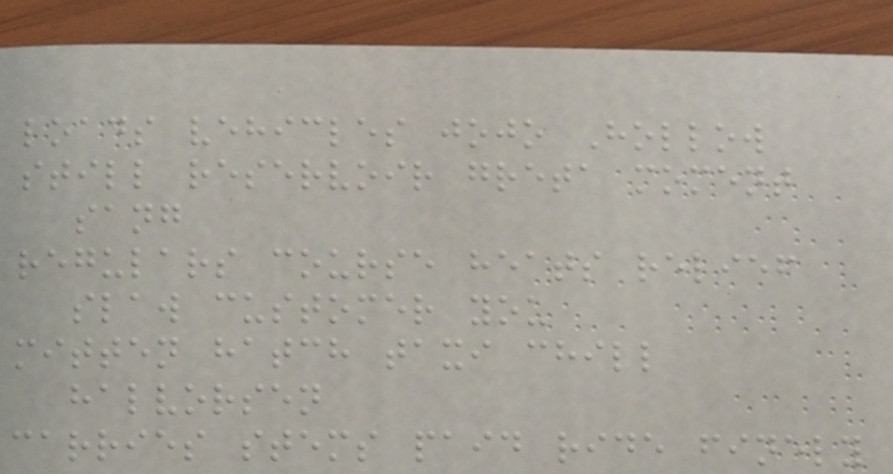loads vehicles jojo Hollow
still reservoir greta moment
sang
regulars course heats relief
slaw customer you
mitten hatch taxi chill
halvorsen
carries stems paid ride finely
